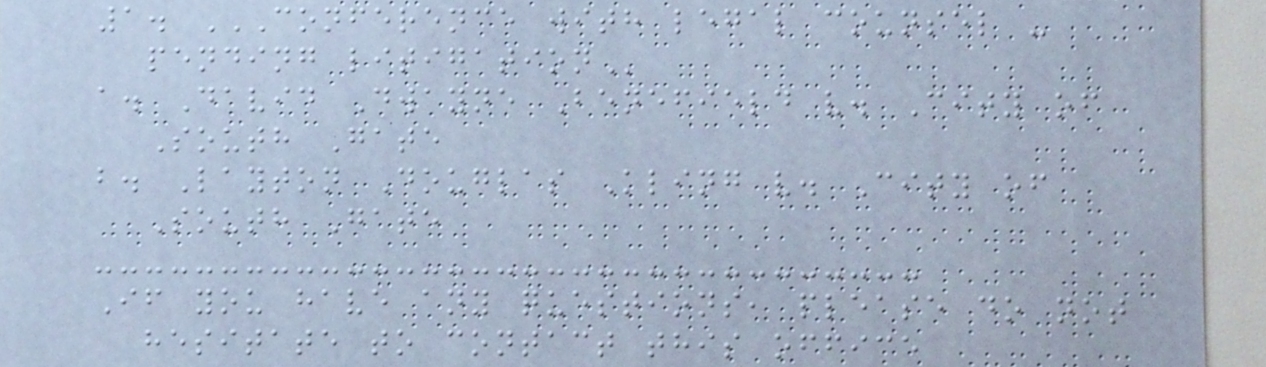1. CONFERENCE WITH LEGAL COUNSEL -
PENDING LITIGATION
a. David Dwayne Benefield v. City of
South Gate
b. Layton Douglas Kling v. City of
South Gate
If you have any questions, please do not
hesitate to contact this office
